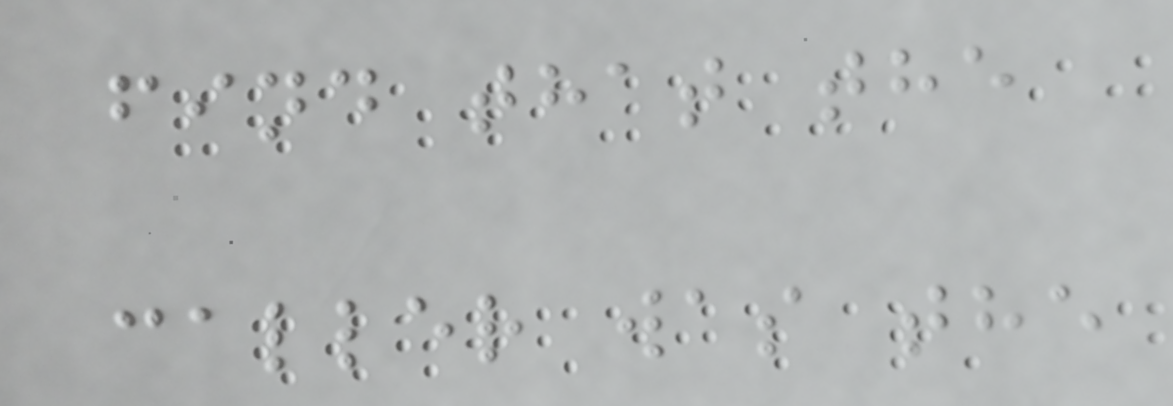find that the
caller was the
